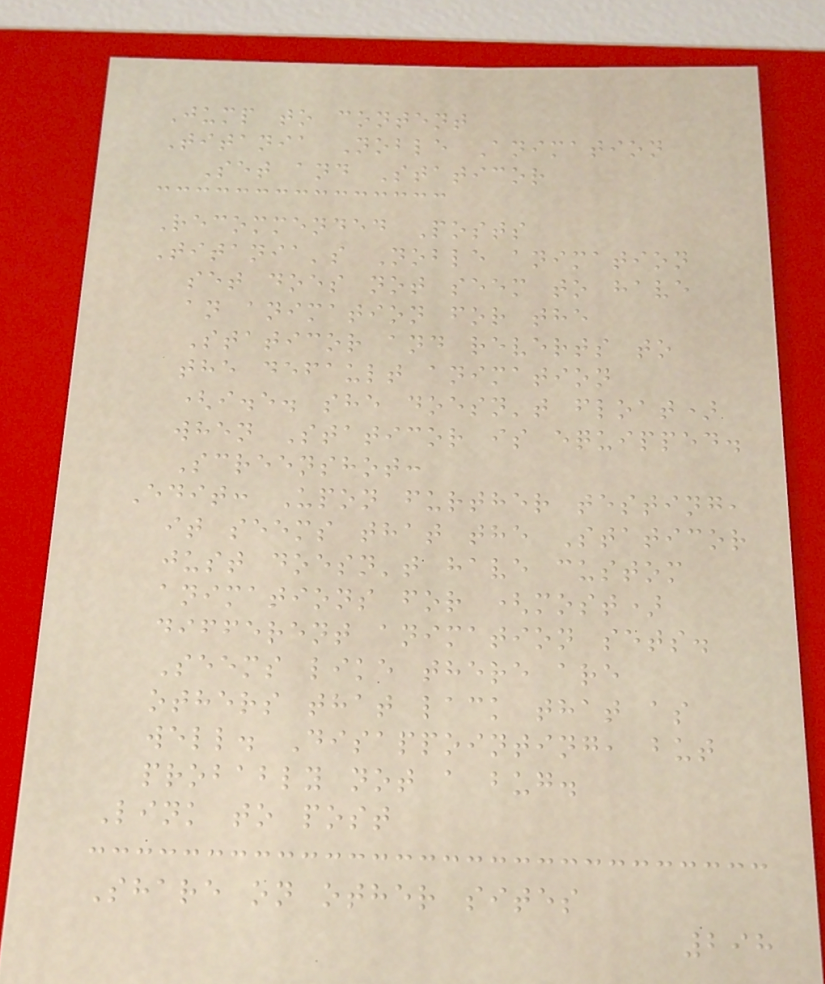Jump to content
Titania Noble Animation
Set and Staticor
Recommended Posts
Titania's Noble animation
set does not seem to have
an animation for the
Staticor and reverts to
the default animation
(i.e. she doesn't float)
when Staticor is equipped.
Screenshot:
Edit: Upon further testing,
it seems that the Staticor
just doesn't have custom
animations for (most)
different animation sets.
Seems like there are
others that lack that as
well. Disappointing, but
probably not a bug.
Link to post
Share on other sites
298
